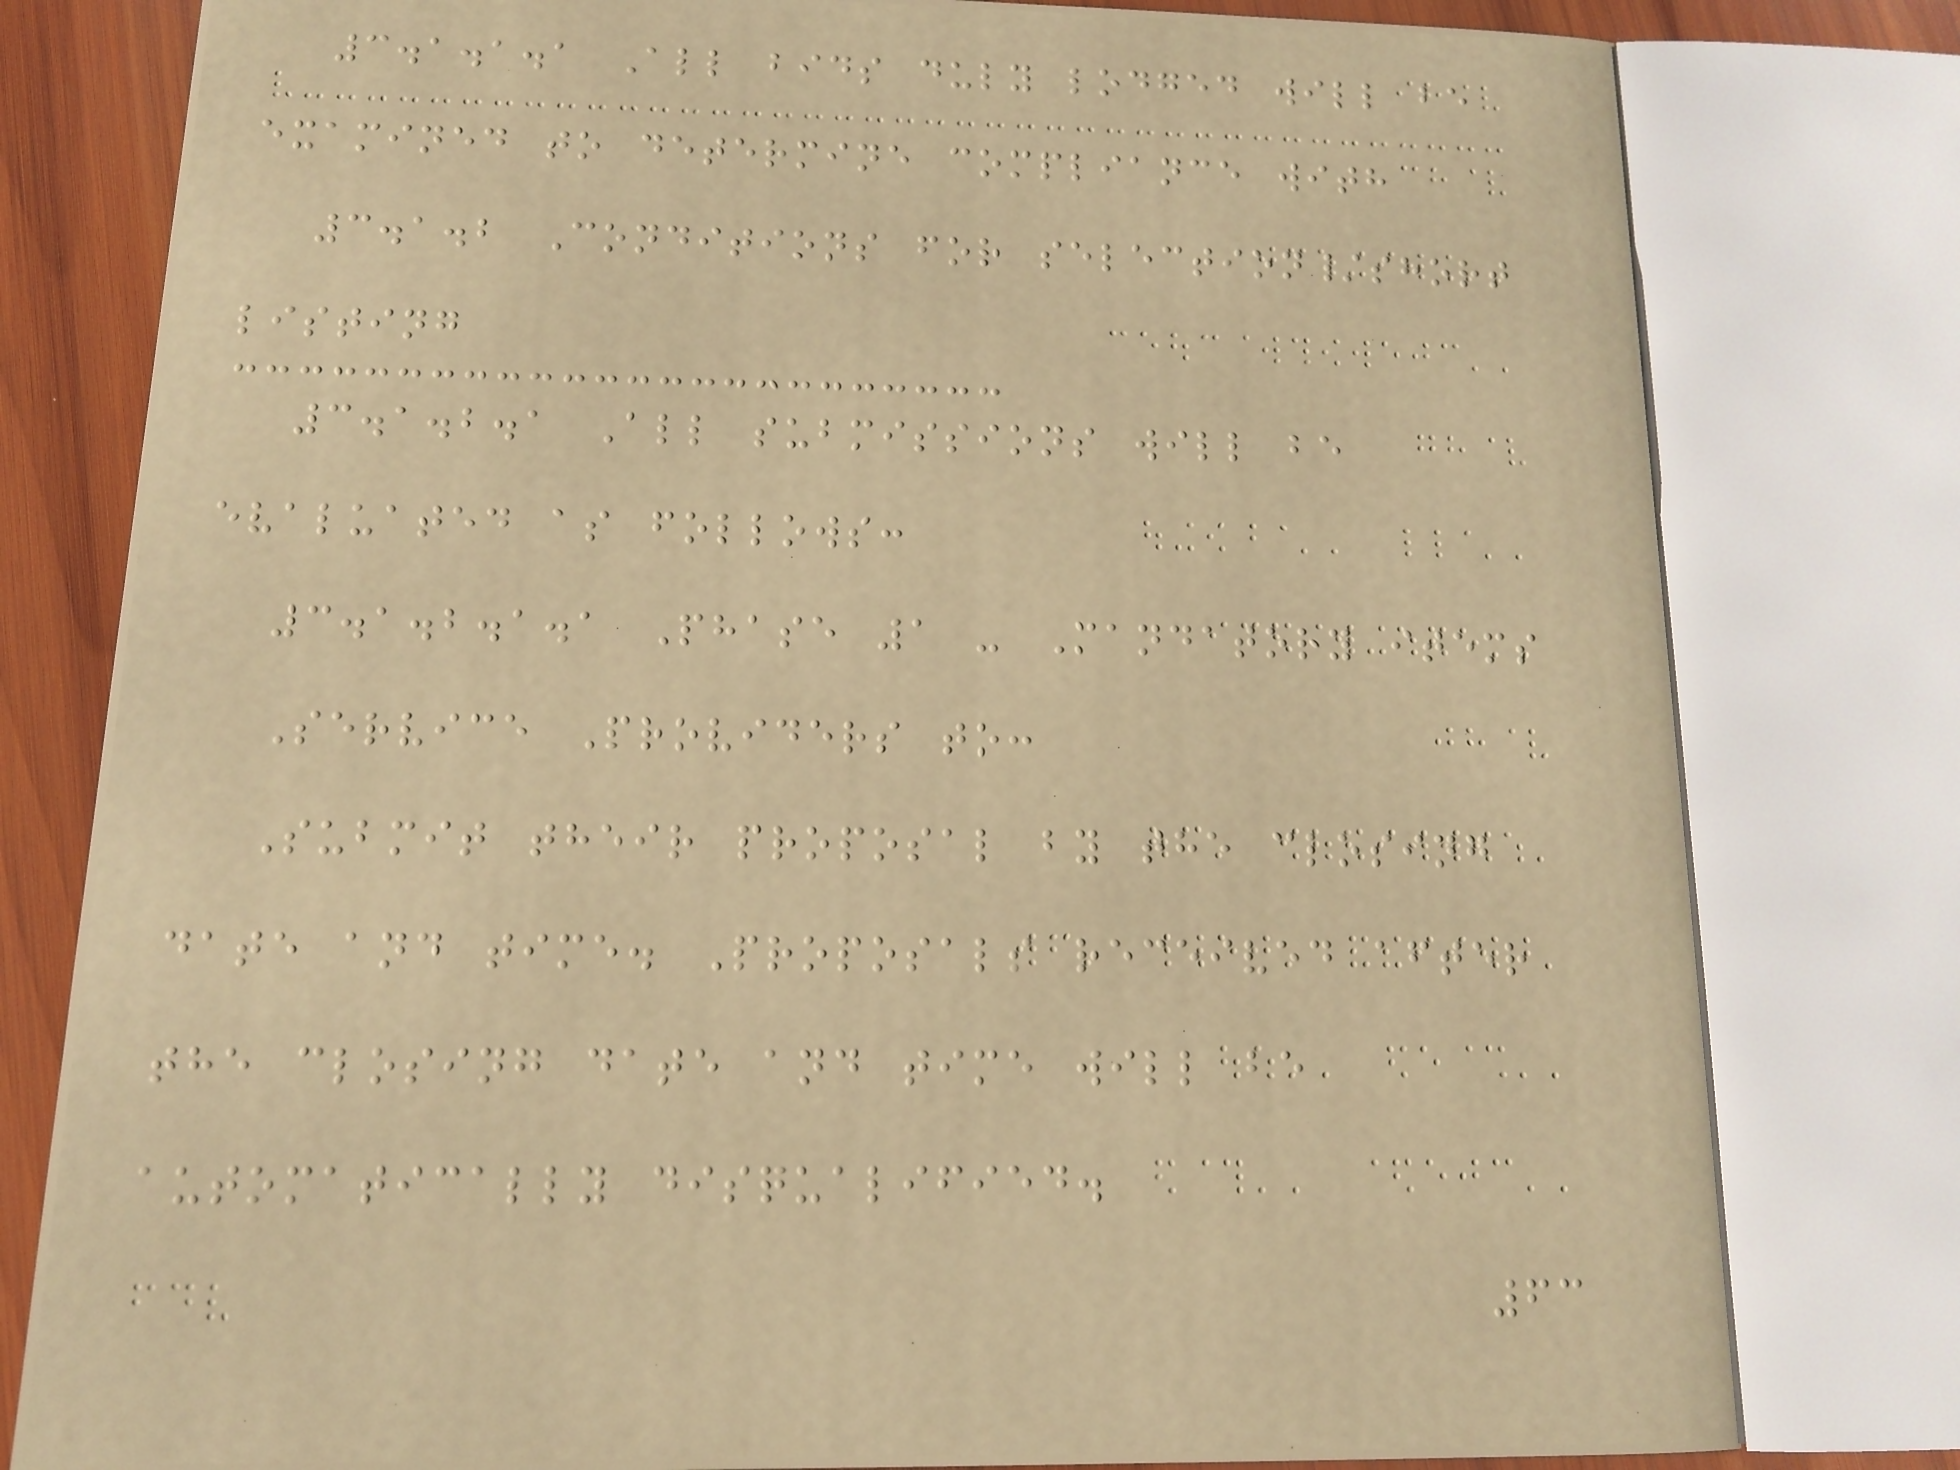3.1.1.1 All bids duly lodged will be
examined to determine compliance with
3.1.2 Conditions for selection/short
listing
3.1.2.1 All submissions will be
evaluated as follows:
3.1.2.1.1 Phase 1 - Mandatory items
Service Providers to:
Submit their proposal by the closing
date and time. Proposals received after
the closing date and time will be
automatically disqualified.
63
